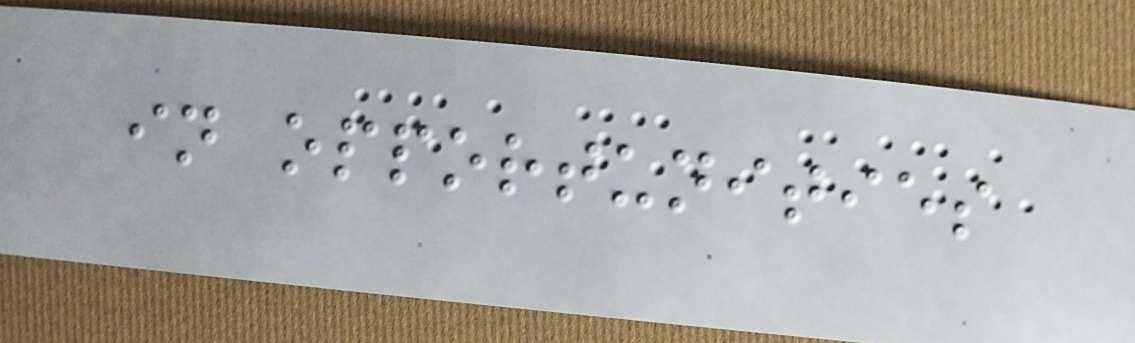in opportunities
